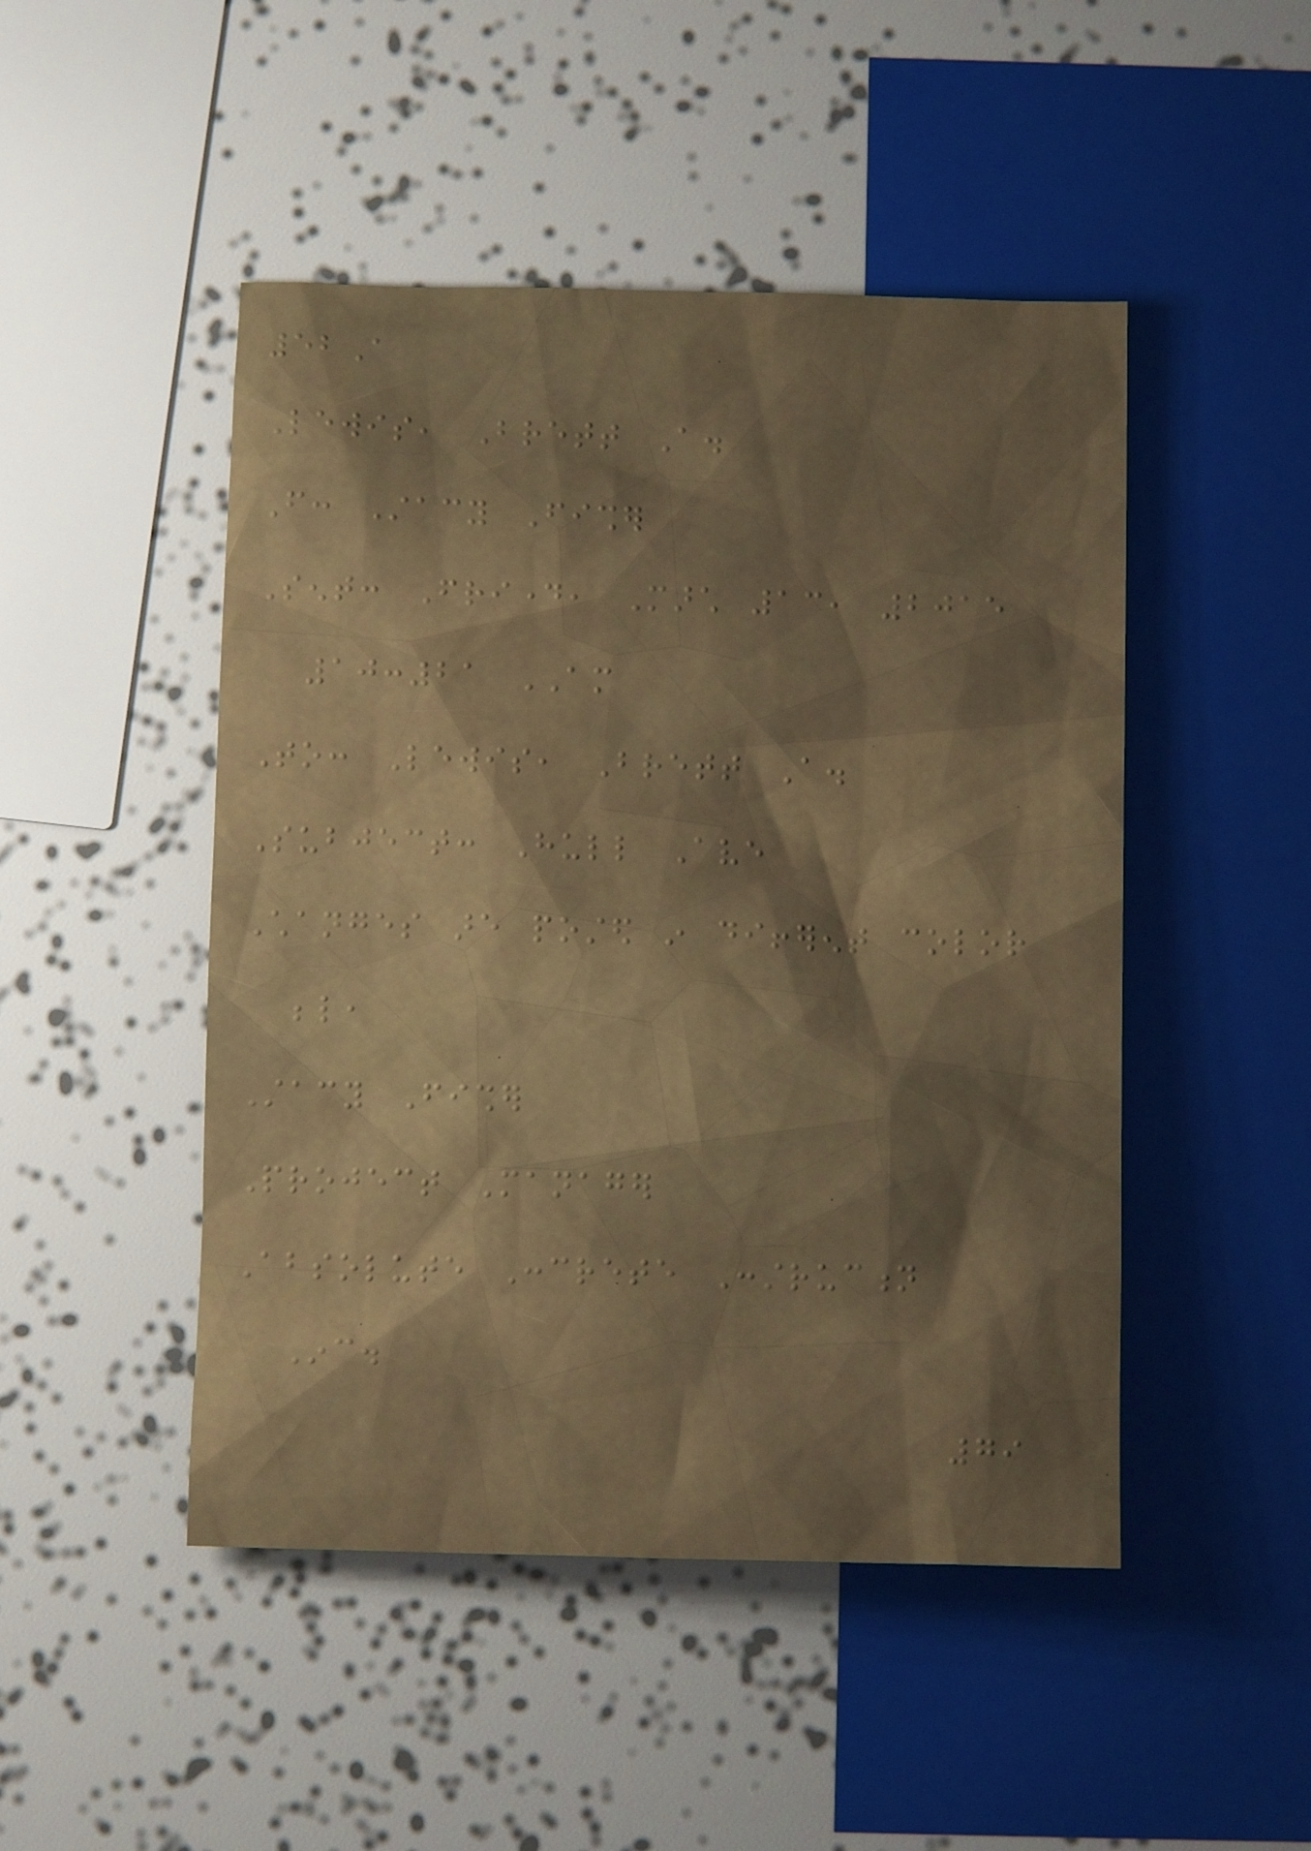52A
Lewis, Brett A.
From: Stacy Fisher
Sent: Friday, March 13, 2015
10:21 AM
To: Lewis, Brett A.
Subject: Hull Ave
Changes are posted in different color
below,
Stacy Fisher
Project Manager
Absolute Concrete Construction
Inc.
79
